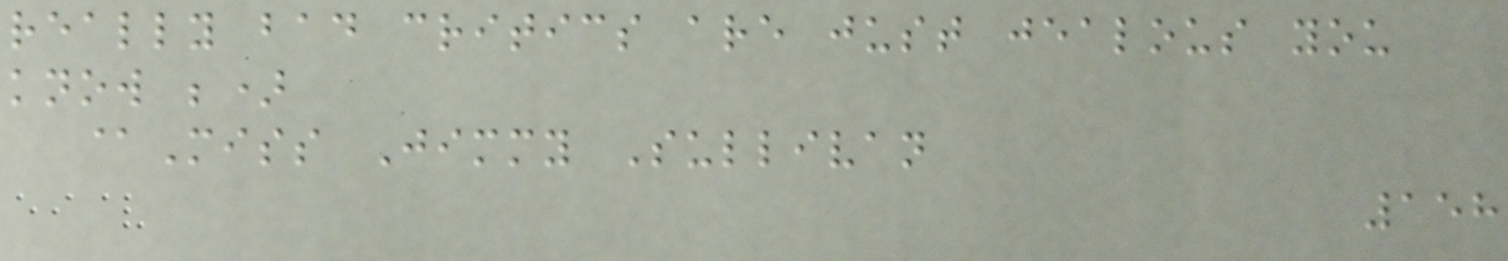really bad critics are just jealous you
know ;)
@Miss Jimmy Sullivan
158
